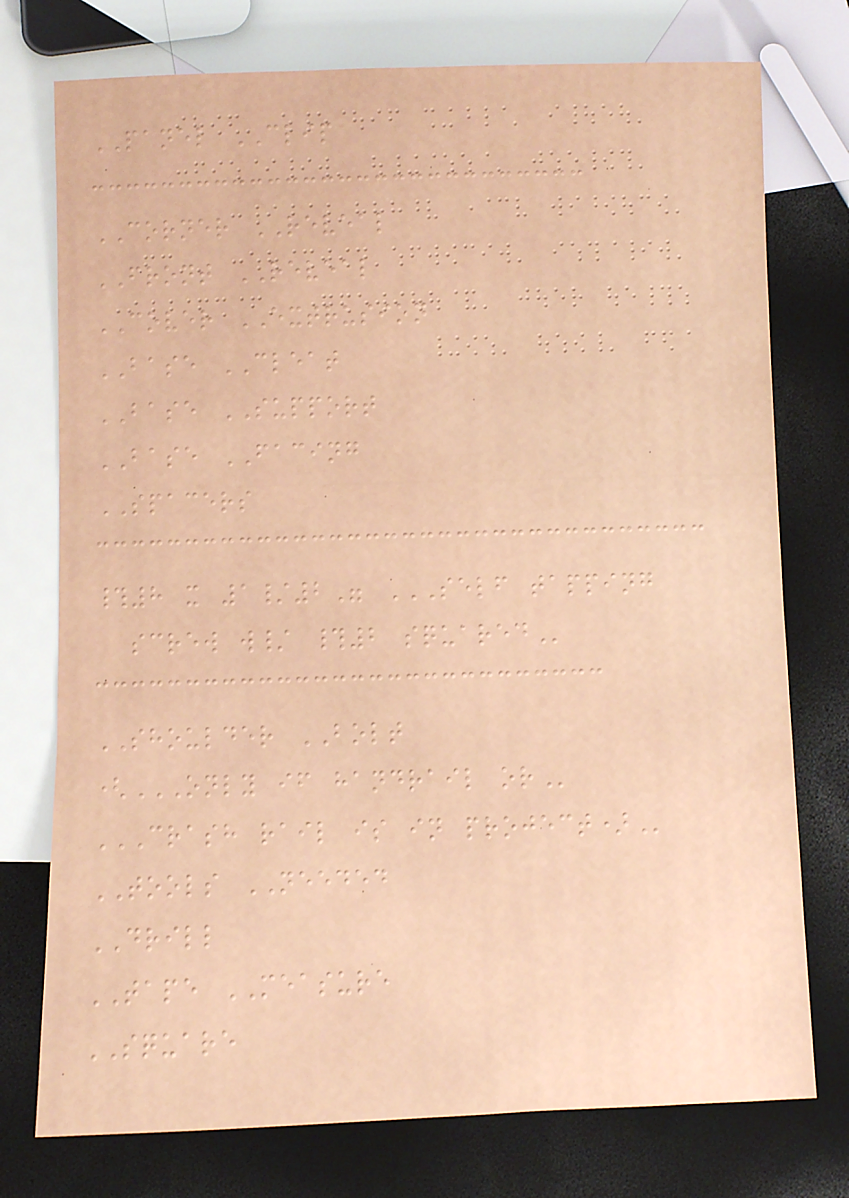PANEL CLIP
CORNER REVEAL
FRONT REVEAL
COVER EXTRUSION
BASE CLEAT
BASE SUPPORT
BASE FACING
SPACERS
#8 x 1/2" SELF TAPPING
SCREW W/ #2 SQUARED
SHOULDER BOLT
(ONLY IF HANDRAIL OR
CRASH RAIL IS IN PROJECT)
TOOLS NEEDED
DRILL
TAPE MEASURE
SQUARE
